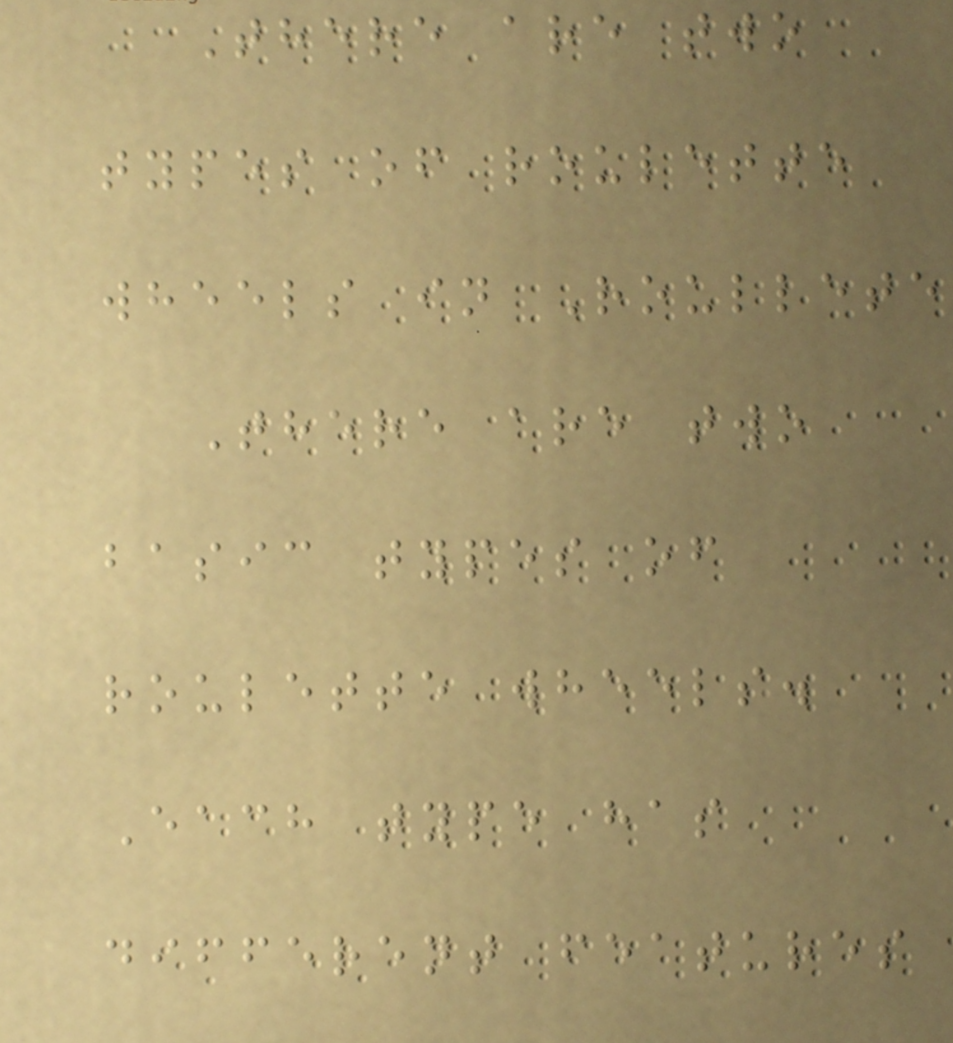There are two
types of roulette
wheels in Roullete
There are two
basic types of
roulette wheels.
Each type has
different features
